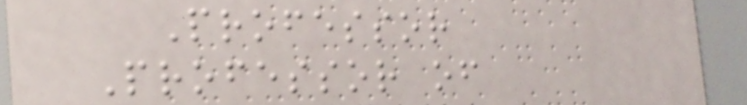Professor
Professor of
